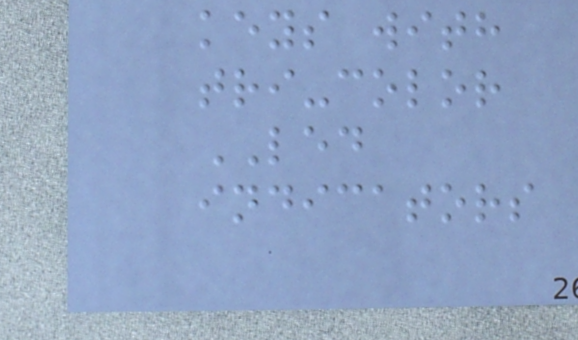keys with
tri-color
LED
indicators
